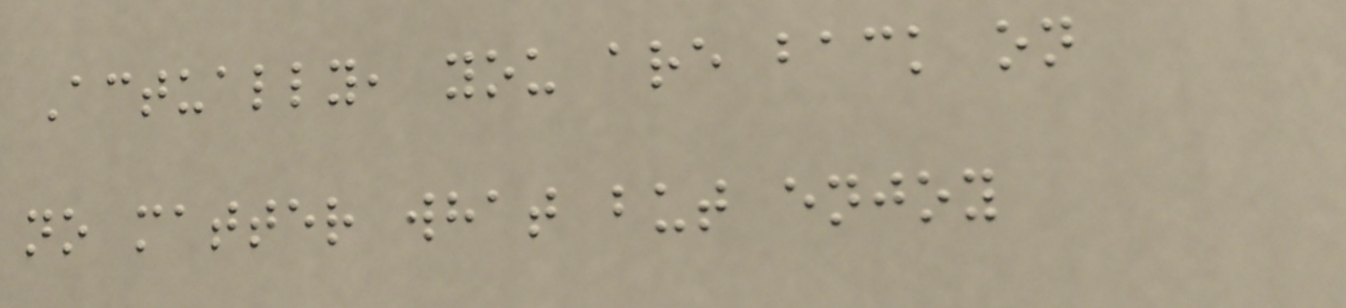Actually, you are back on
no matter what but enjoy
